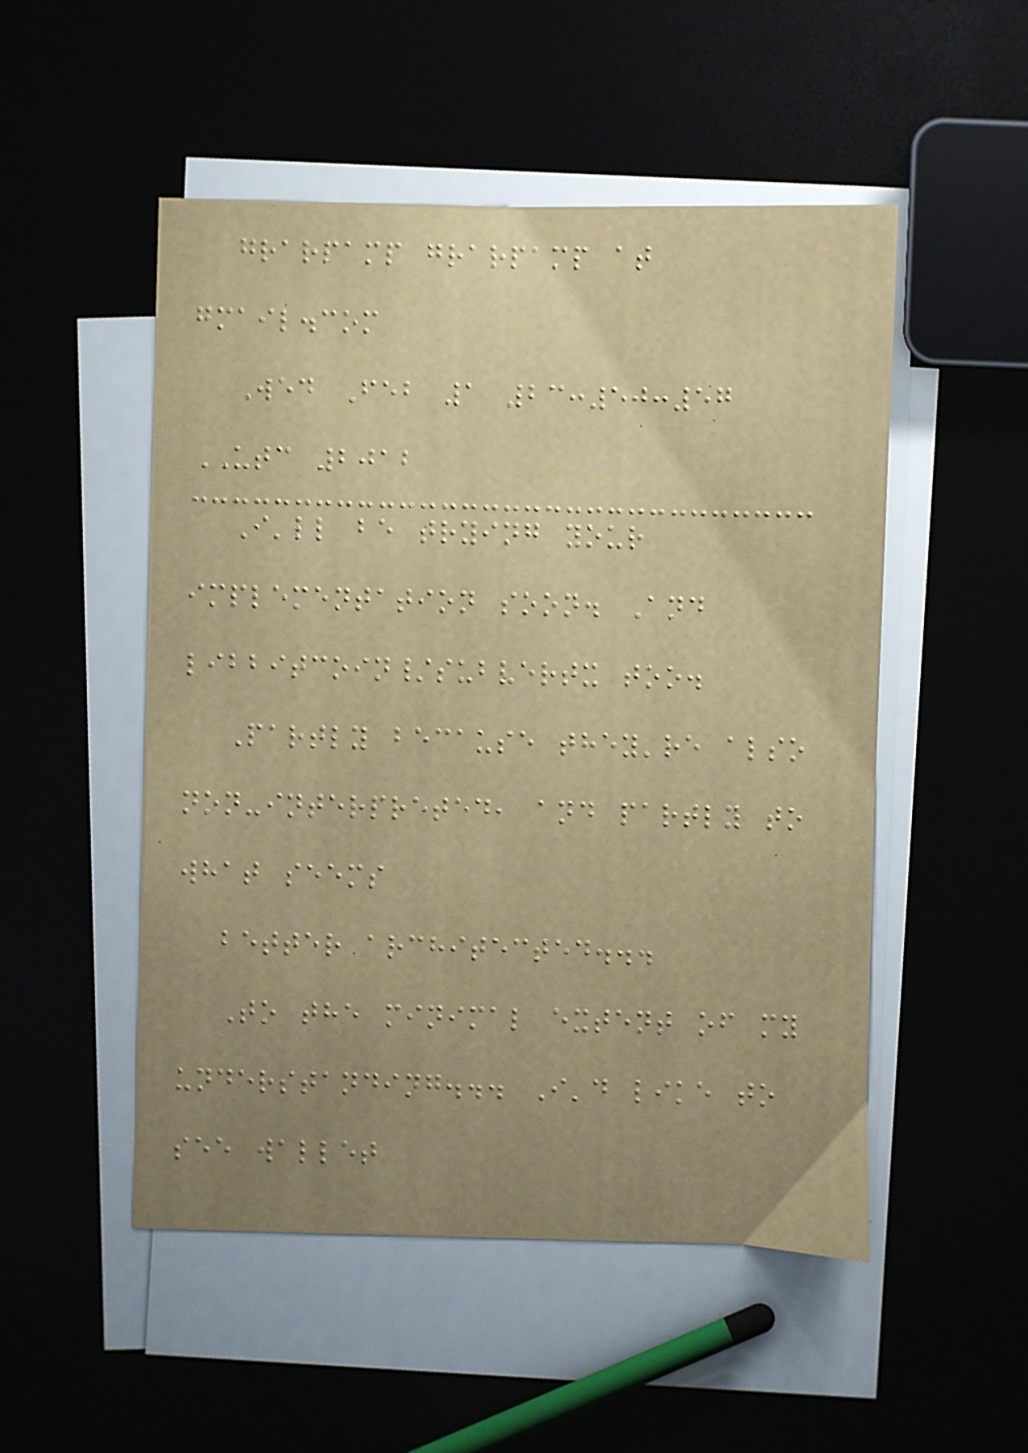grarpamp grarpamp at
gmail.com
Wed Feb 1 23:50:57
UTC 2012
I'll be trying your
implementation soon. And
libbitcoin/subvertx too.
Partly because they're also
non-interpreted, and partly to
what seems
better architected...
To the minimal extent of my
understanding... I'd like to
see wallet
